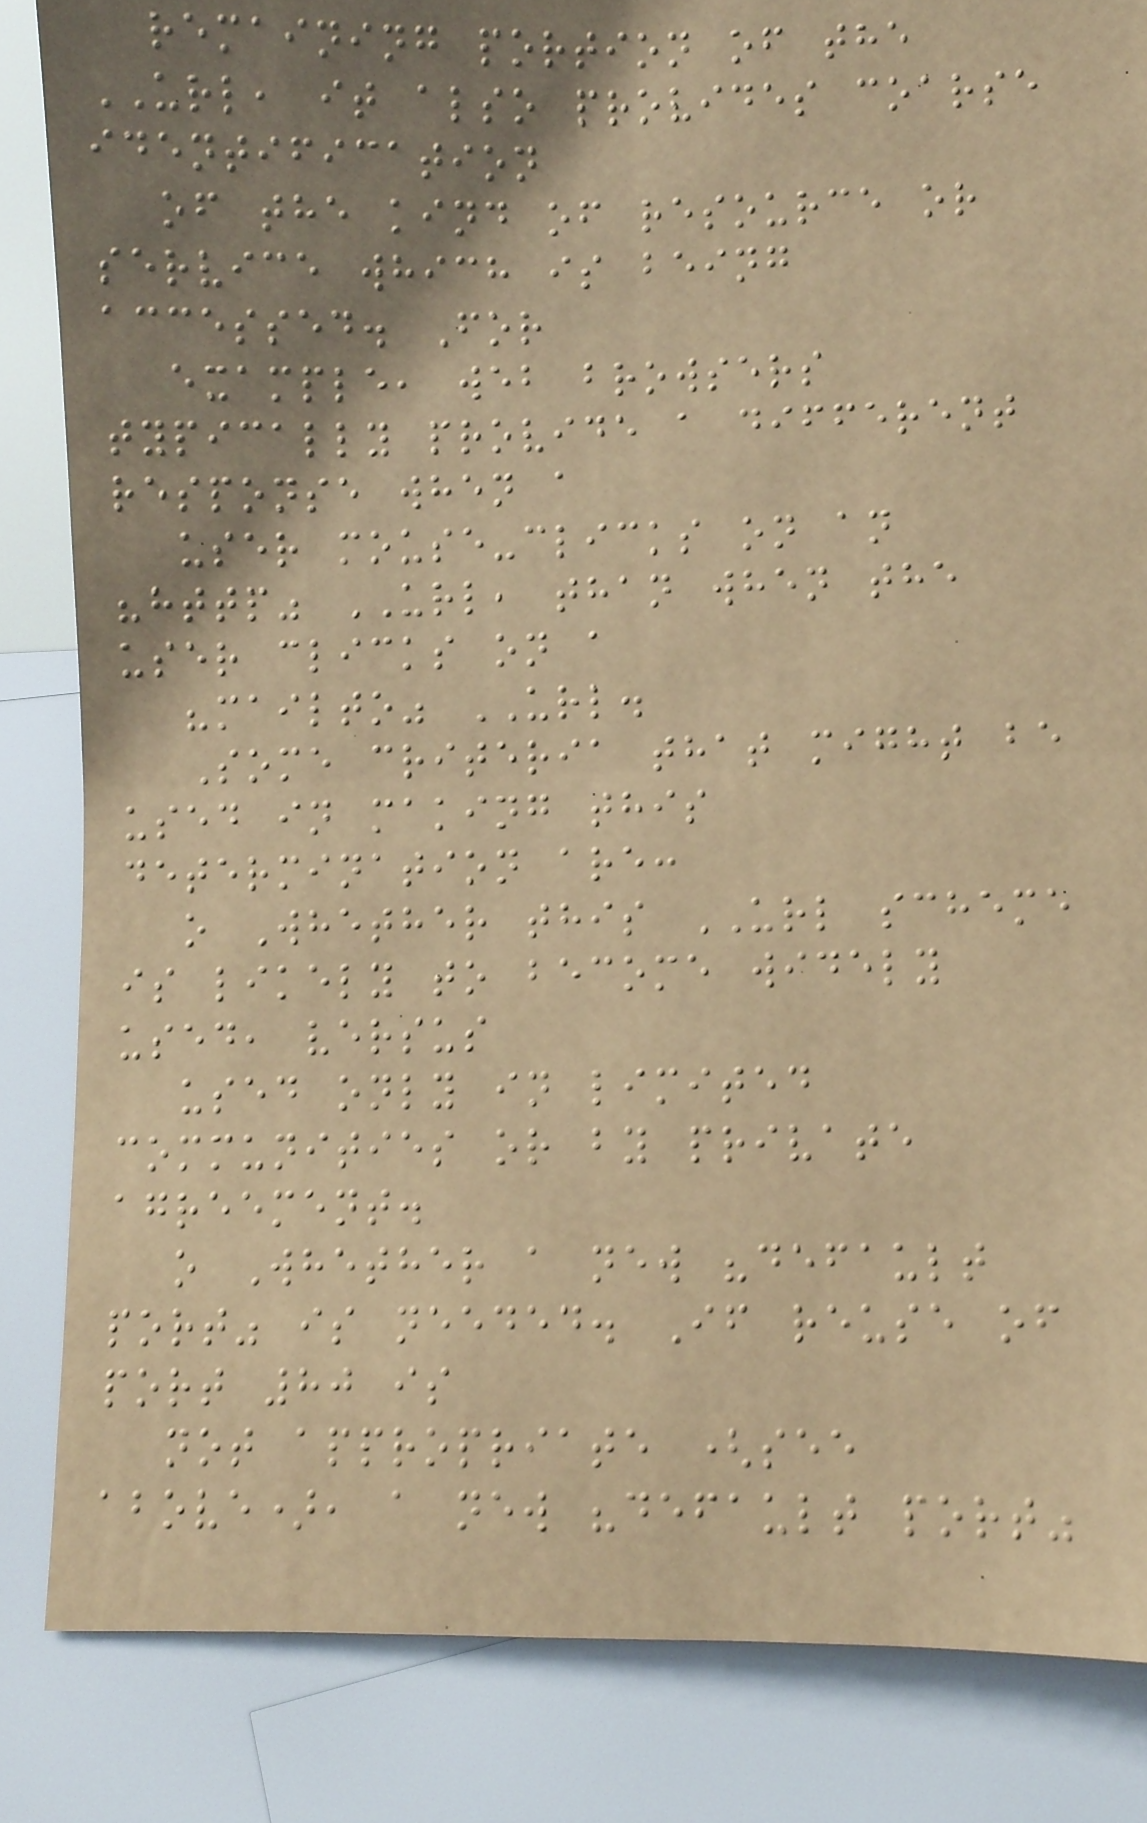remaining portion of the
URL, it also provides coarse
identification
of the kind of resource or
service which is being
accessed. For
example, web browsers
typically provide a different
response when a
user mouse-clicks on an
"http" URL, than when the
user clicks on a
"mailto" URL.
Some criteria that might be
used in making this
determination are:
o Whether this URL scheme
is likely to become widely
used, versus
used only in limited
communities or by private
agreement.
o Whether a new "default
port" is needed. If reuse of
port 80 is
not appropriate (see
above), a new "default port"
